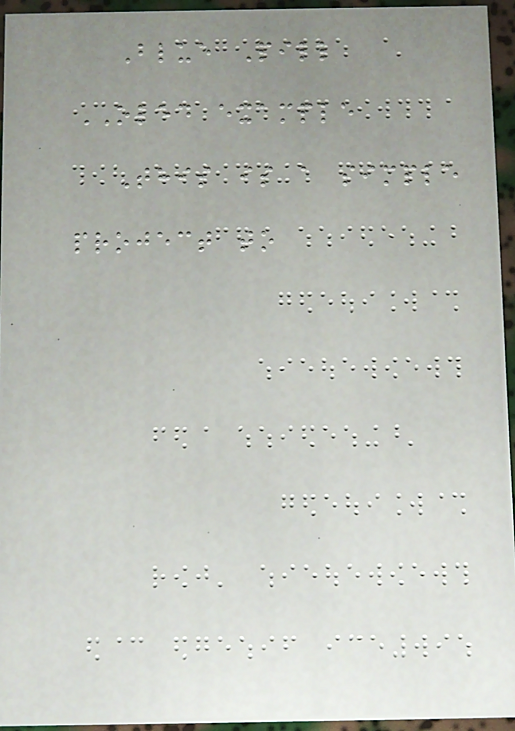Blue Pill
OLED example
This is a simple
project to
